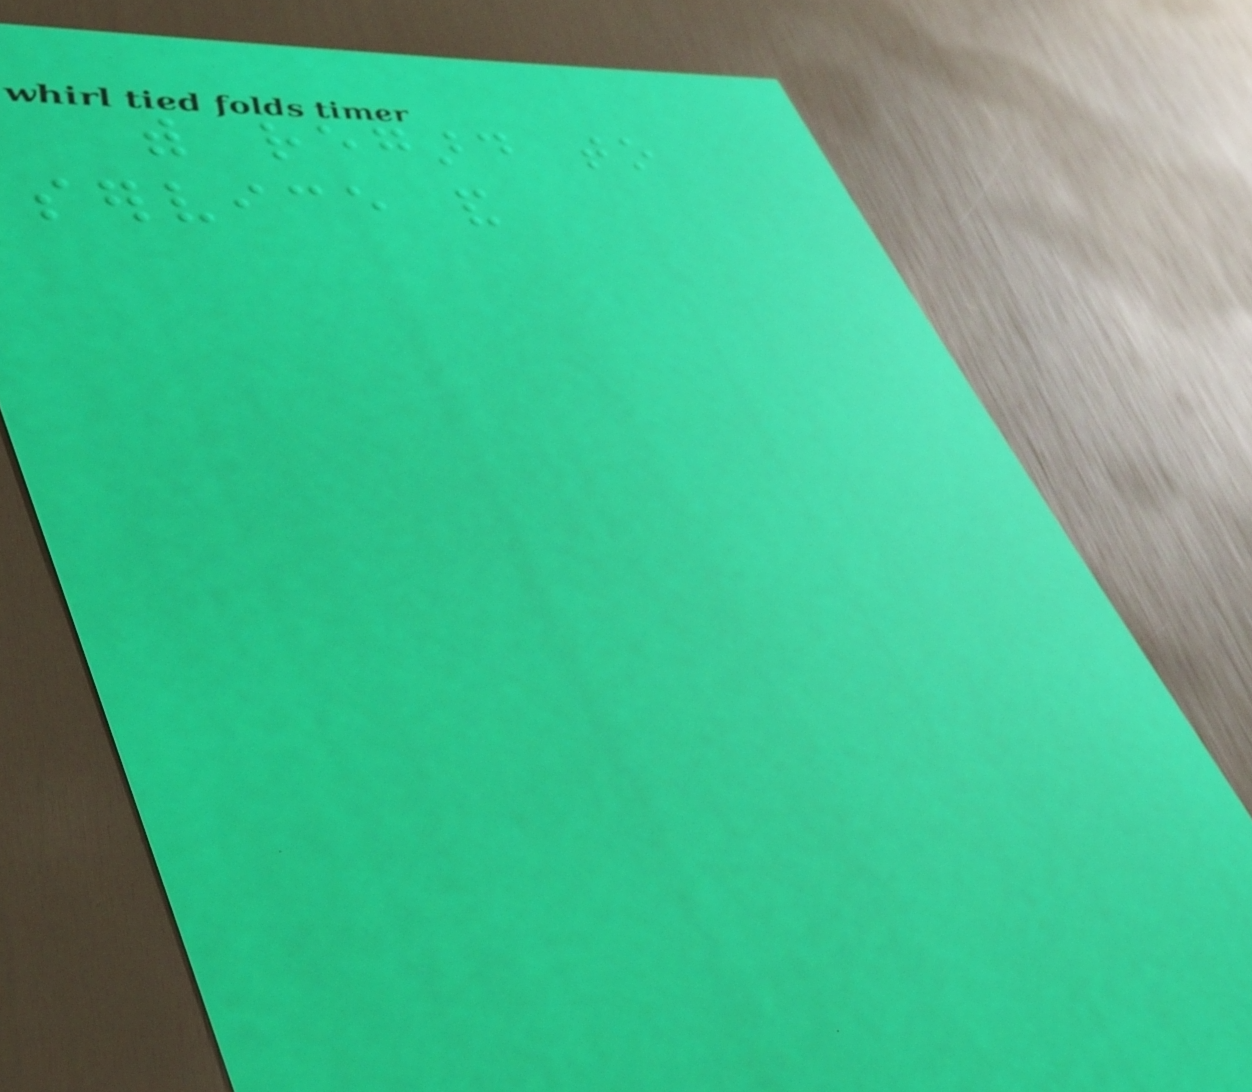with regard to
service and
